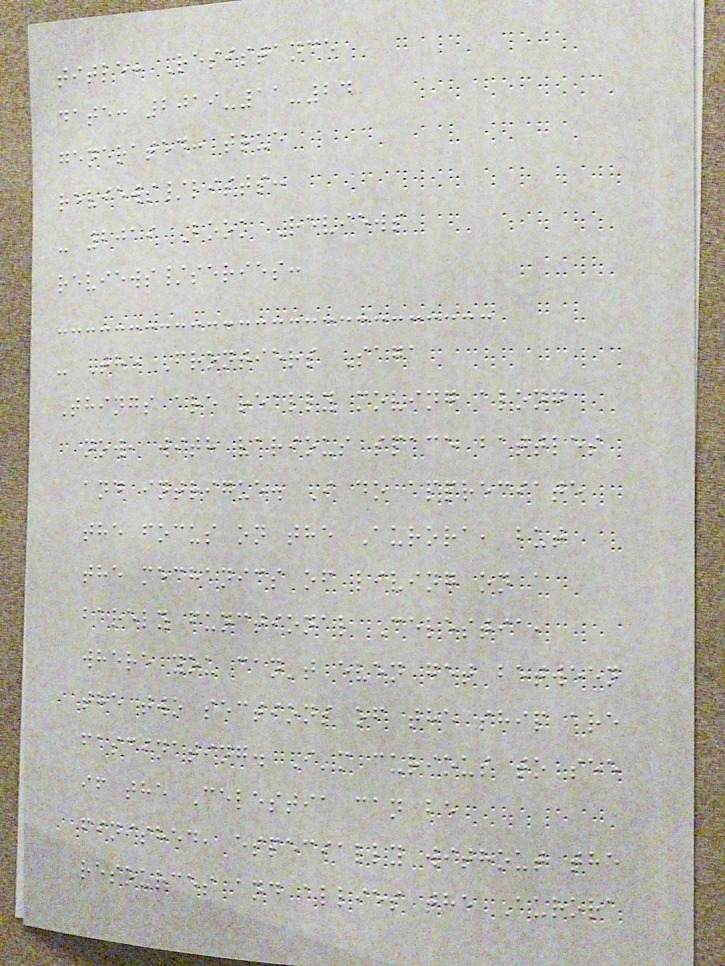title: Resistance
date: 2019-11-24
generated: true
reviews/lists:
- 2019 Book Reviews
reviews/series:
- The Frontiers Saga
Things are really moving along
now, with various space battles
and intrigue. I do appreciate
the focus on the Aurora, but
the mechanics of living on a
barely functional Celestia,
where you can't even get between
the two sections of the ship are
fascinating. I'm curious to see
if the Celestia can be
finished, especially without the
resources and allies the Aurora
